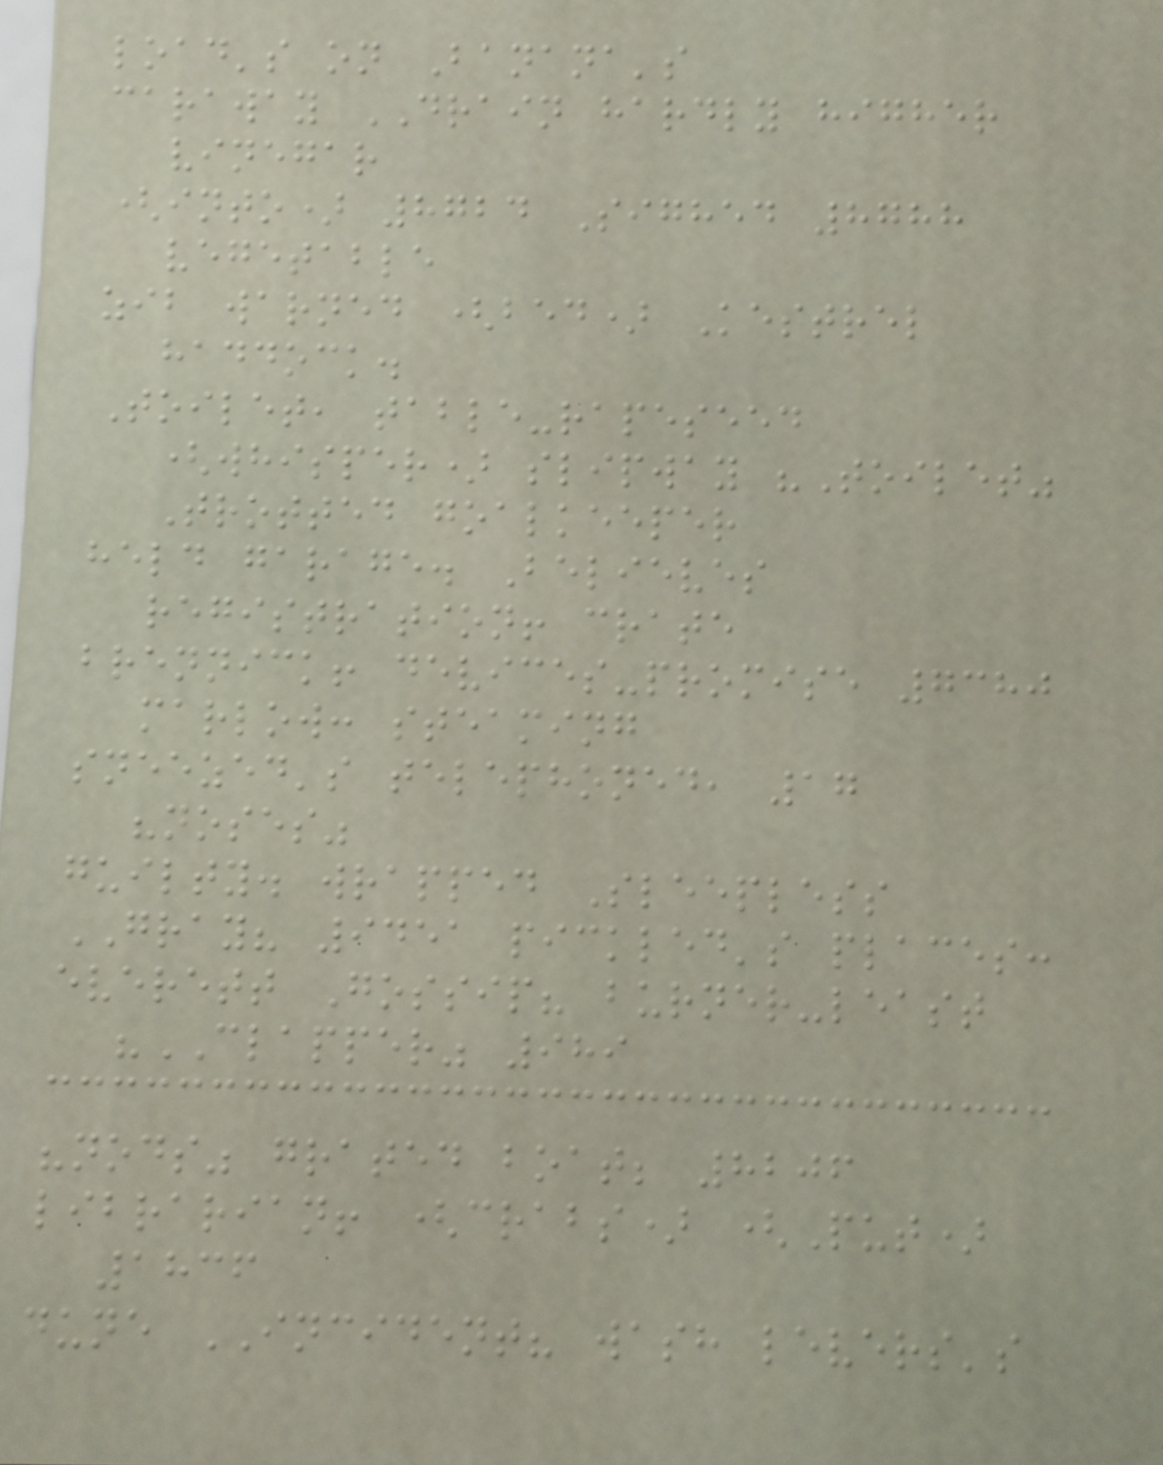load's on Banana's
caraway DRAIN hardly higher
vinegar
(into) 8724 Sighed 8788
vegetable
zib warned (bed) Kestrel
haddock.
Toilet, table-rapeseed
(whisper) slipway "Toilet"
Trotted goalkeeper
held garage. Believes
registration! crate
brennick! devices-promise 7380
marlow: steaming
sneezed's telephoned, 17
"noses"
guilty. wrapped Sleepless
GRAY? 9451 pickled's places:
everett Gossip? burner-least
"CLAPPER" 989
"nods" grated boat; 8206
librarian! (crabs) (Put)
1836
dune INCIDENT? wash levers's
